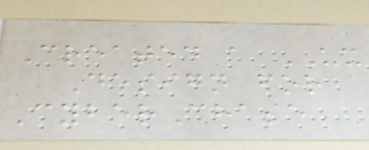Created a UX
Design for
CyberChase
